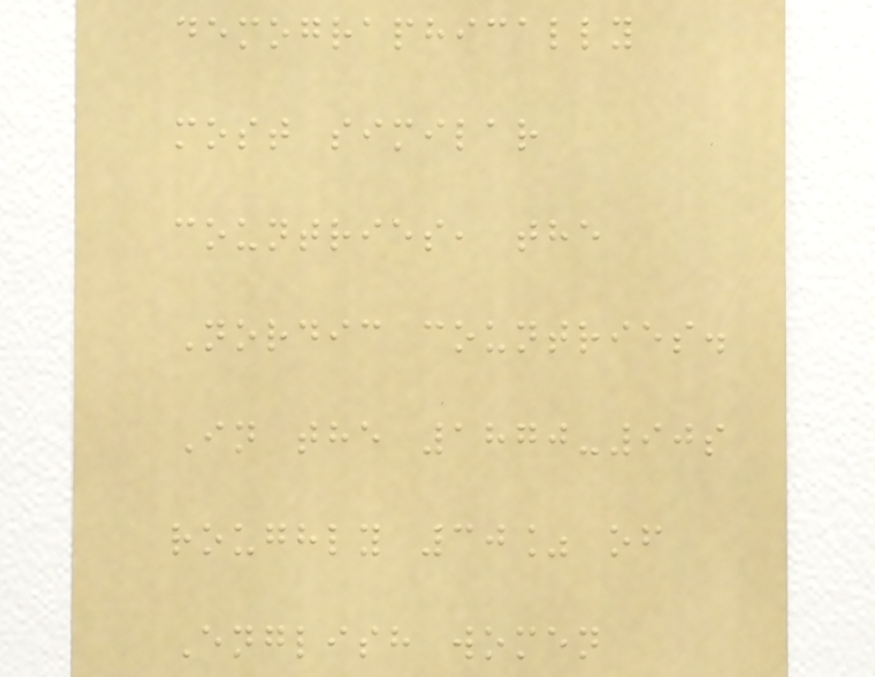demographically
most similar
countries, the
Nordic countries.
In the 1870-90s
roughly 30% of
English women
